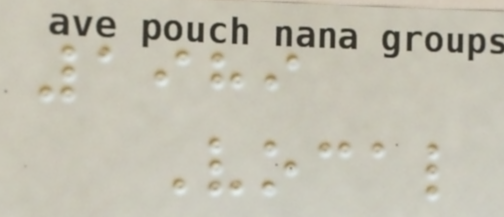1989
Vocal
